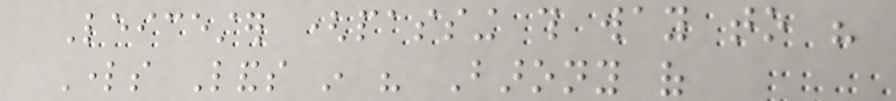Leicester (passing this way to his
Lords Lands in his Barony of
